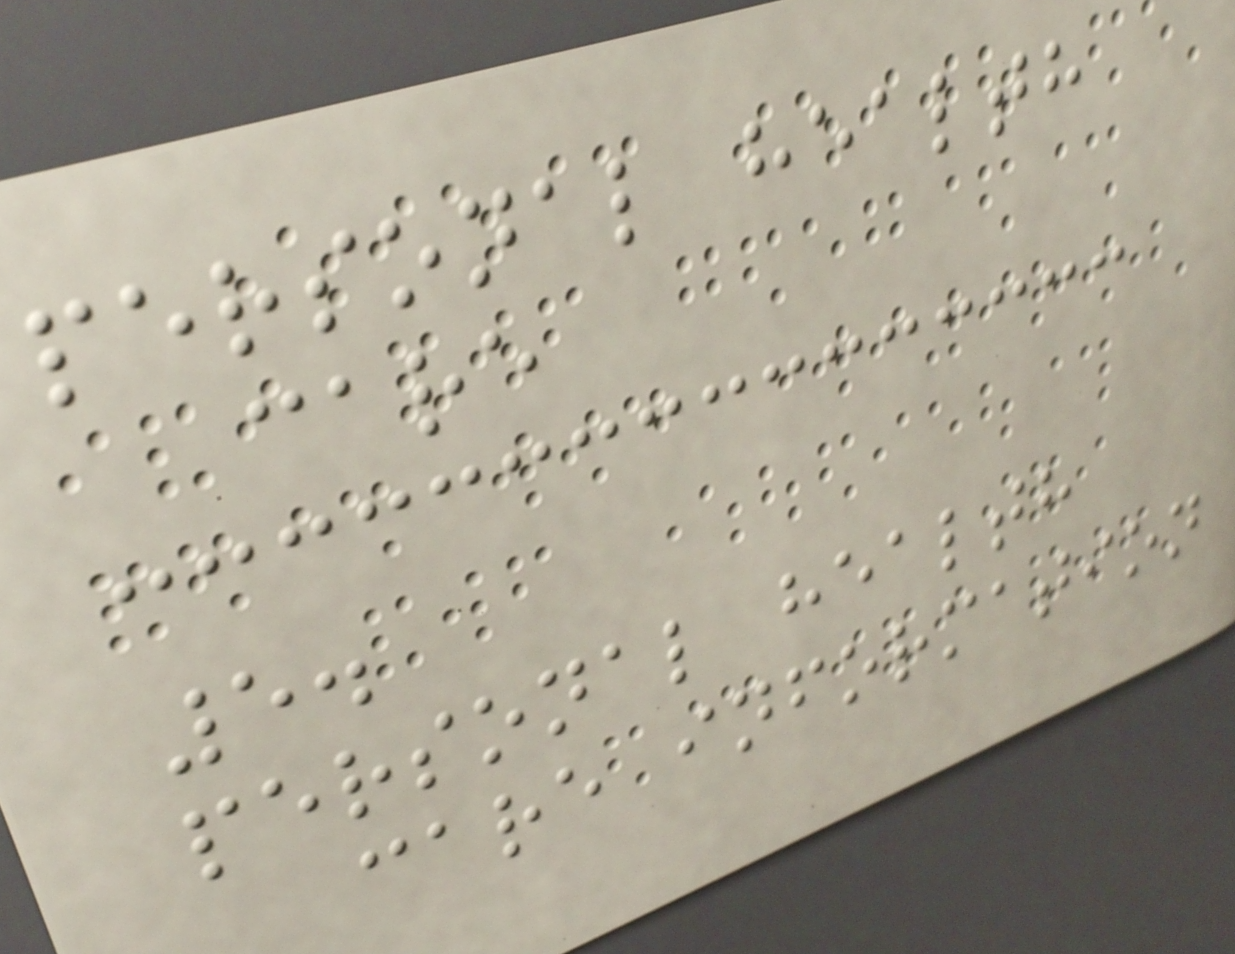personal health
care
5.
personal health
care information
